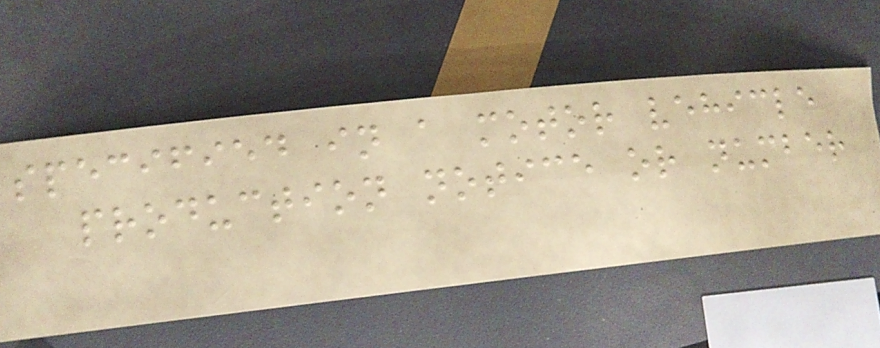specified in a motor vehicle
production notice or number
